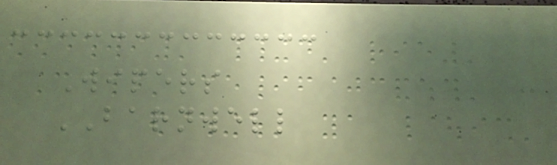Wipers
BARNWELL
